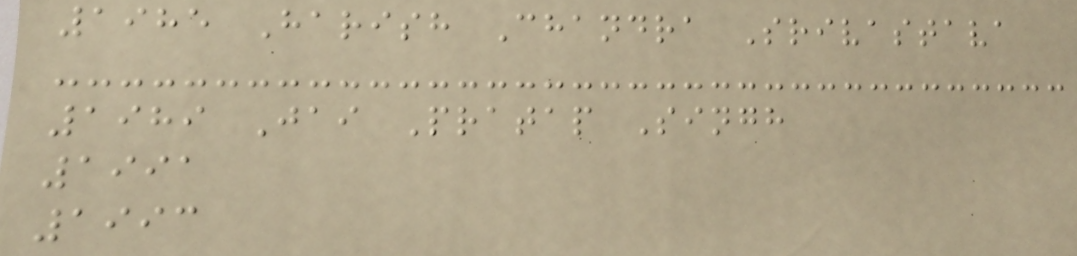1985 Harish Chandra Srivastava
1989 Jai Pratap Singh
1991
1993
